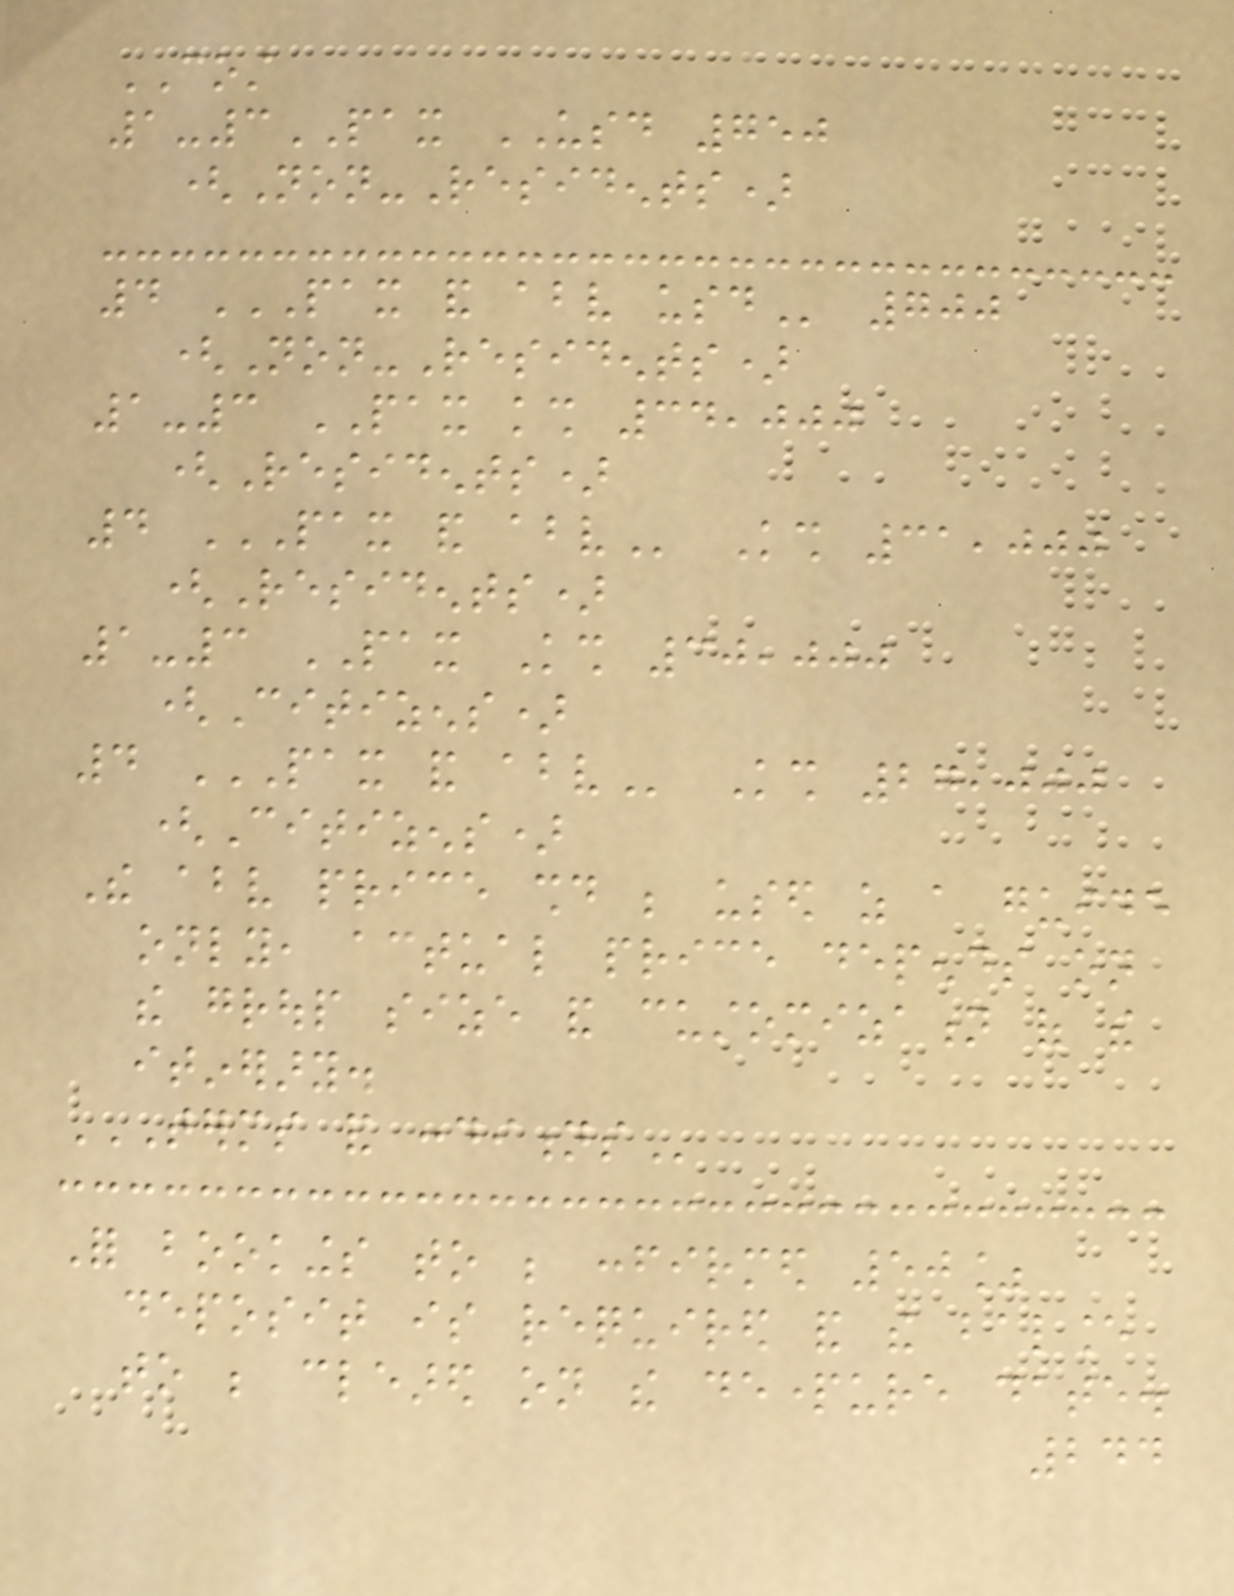COST
1-3PAX USD 750
(Non-Residents)
4 PAX AND ABOVE USD 700
(Non-Residents)
1-3 PAX ksh 34,000
(Residents)
4 PAX AND ABOVE Ksh 31,000
(Residents)
1-3 PAX Ksh 30,000
(Citizens)
4 PAX AND ABOVE Ksh 27,000
(Citizens)
The above price should be used as a guide
only, actual price depends on
the group size and customization of the
itinerary.
TERMS AND CONDITIONS
For bookings to be confirmed 50%
deposit is required and the balance
to be cleared on the departure date.
244
